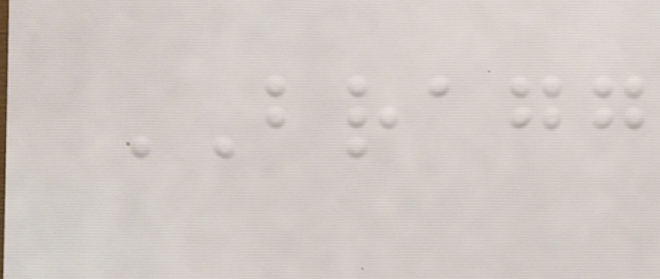BRAGG
